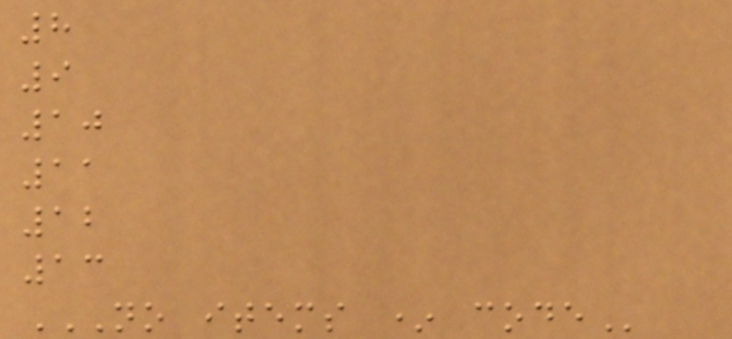8
9
10
11
12
13
NO ITEMS * CODE
